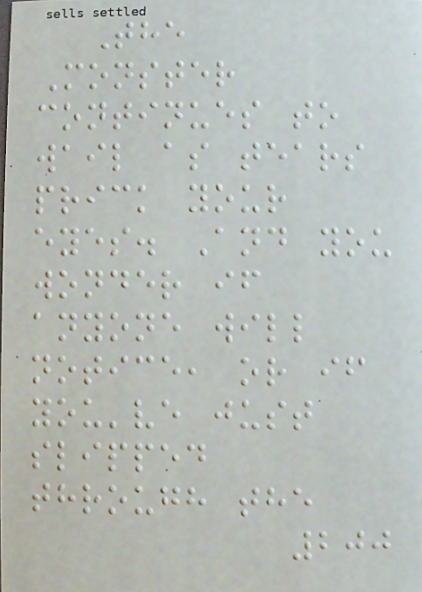The
Monster
continues to
wail as tears
prick your
eyes. And you
wonder if
anyone will
notice, or if
you've just
slipped
through the
200
